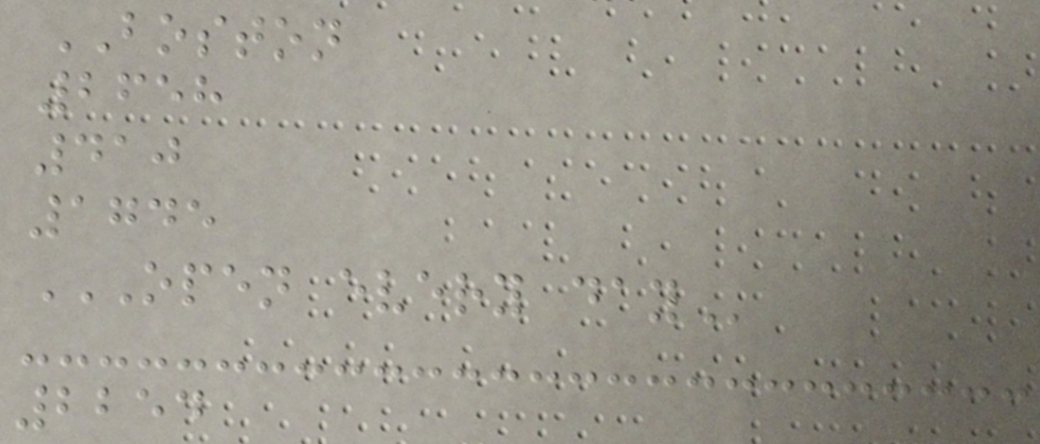BOSTON
2658
410
1745
OPEN EVERY DAY
2254
